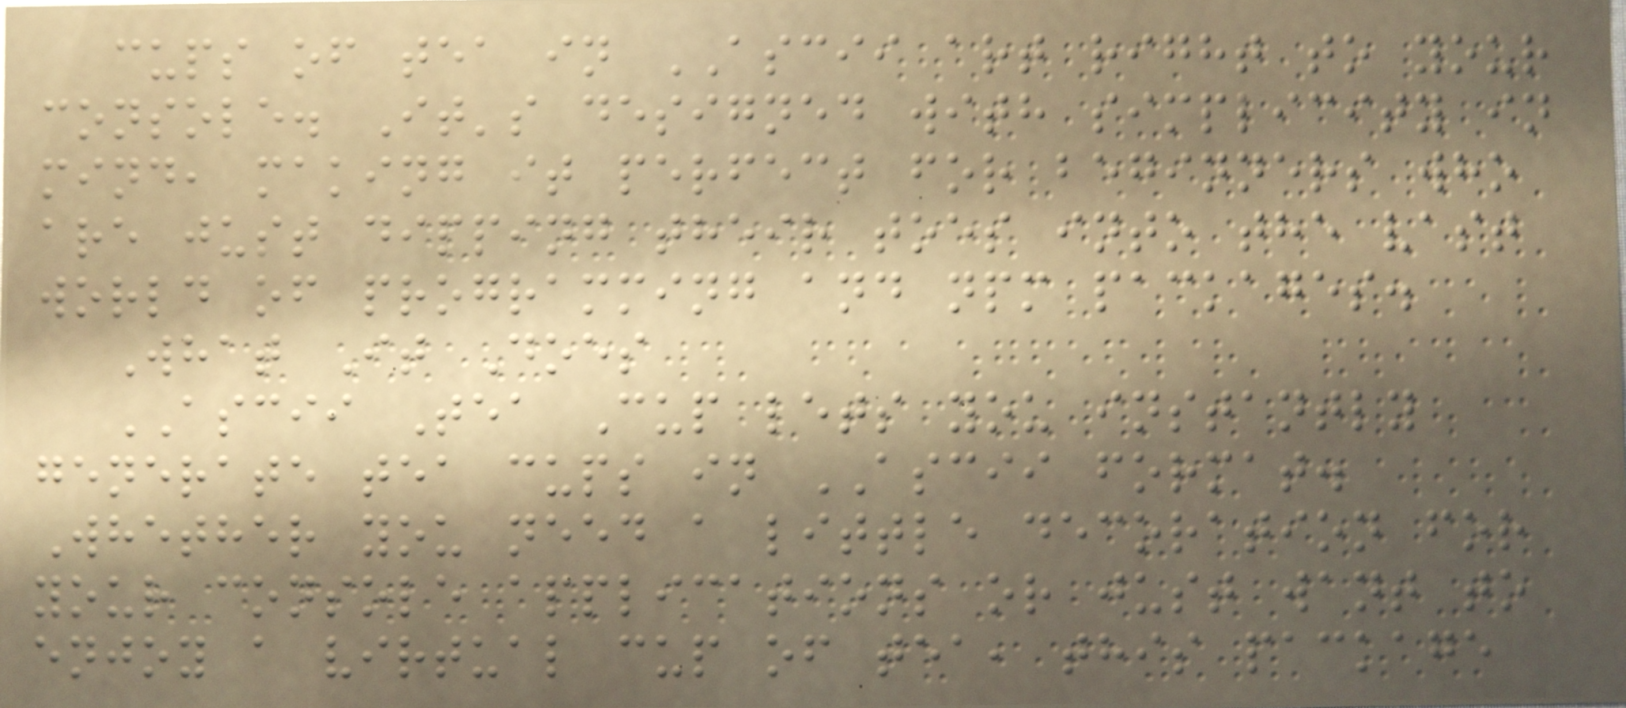cups of tea in ASCII art right to your
console. It's designed with simplicity in
mind, making it perfect for beginners who
are just dipping their toes into the vast
world of programming and npm packages.
What It Does
ASCII Tea Cup lets you instantly
generate tea cups in ASCII format.
Whether you need a little decoration for
your console applications or just want to
enjoy a virtual cup of tea, this package
